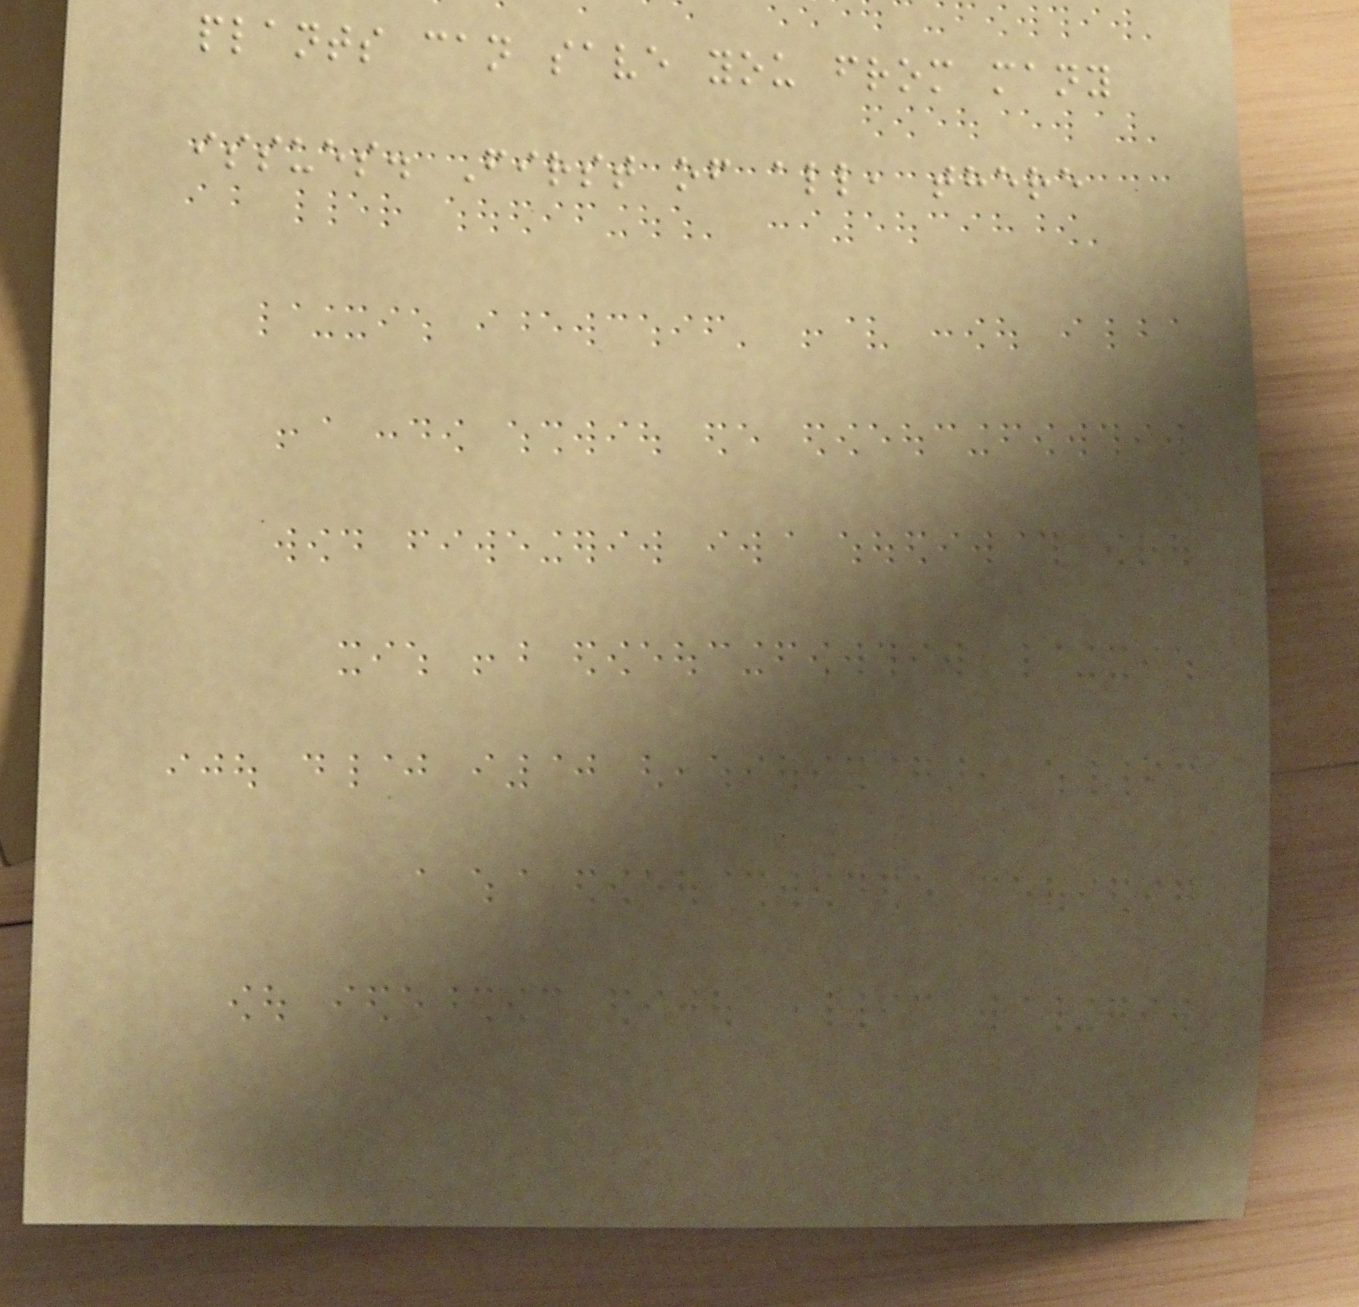plants can save you from many
issues. First of all, there
